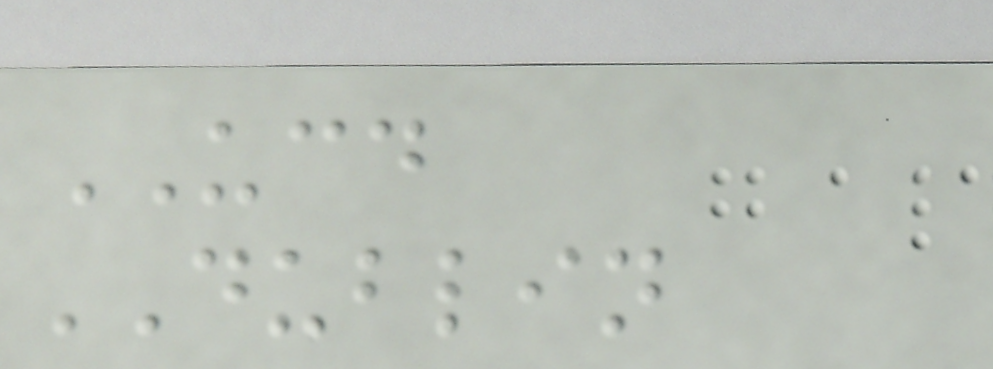UCD
DUBLIN
